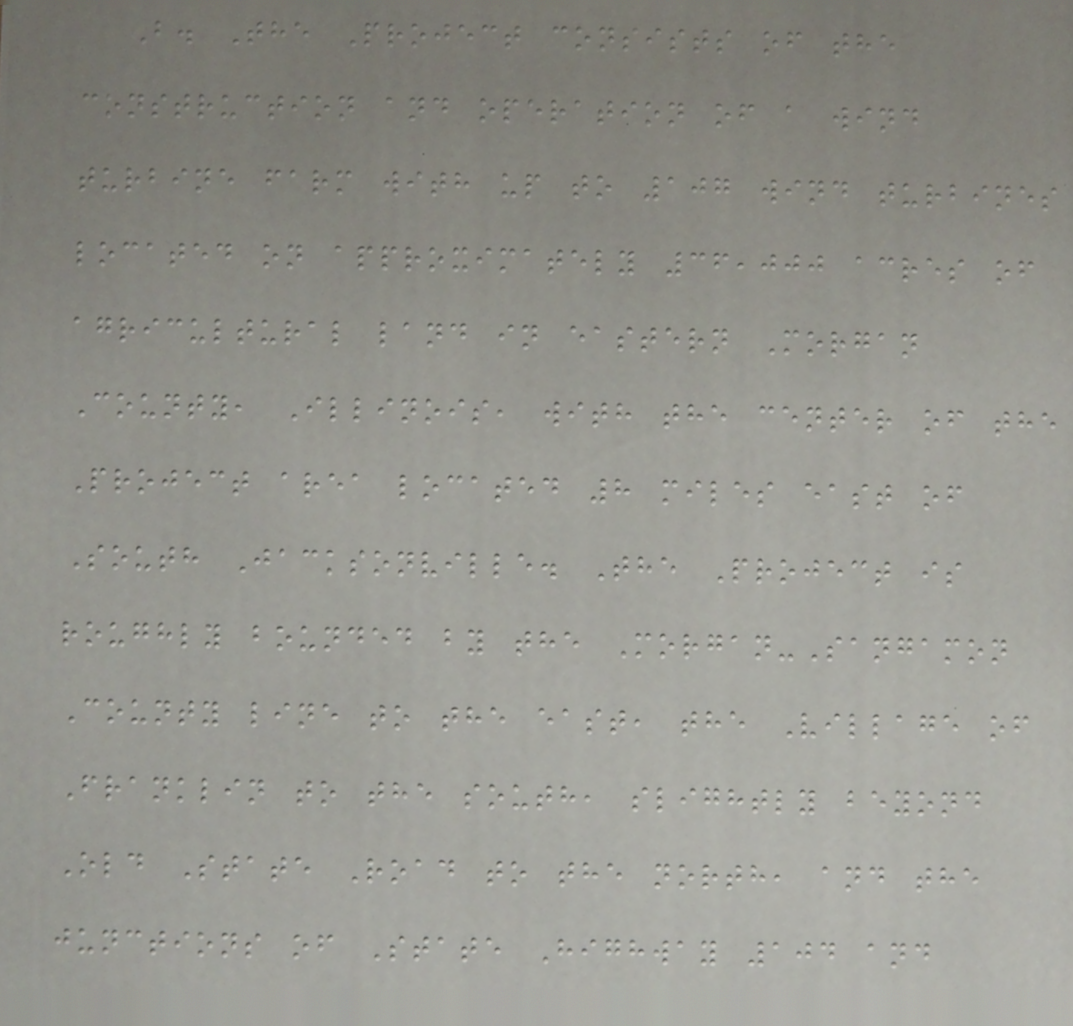B. The Project consists of the
construction and operation of a wind
turbine farm with up to 107 wind turbines
located on approximately 36,000 acres of
agricultural land in eastern Morgan
County, Illinois, with the center of the
Project area located 8 miles east of
South Jacksonville. The Project is
roughly bounded by the Morgan-Sangamon
County line to the east, the Village of
Franklin to the south, slightly beyond
Old State Road to the north, and the
junctions of State Highway 104 and
